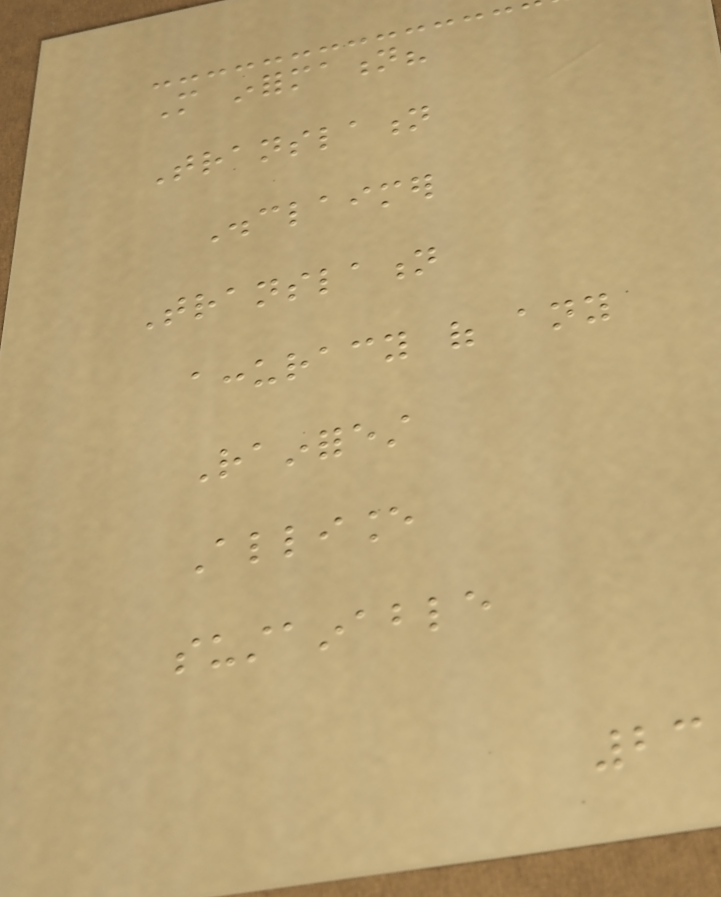More information?
Translation
Disclaimer
Translation
accuracy of any
Rainforest
Alliance
sustainable
23
